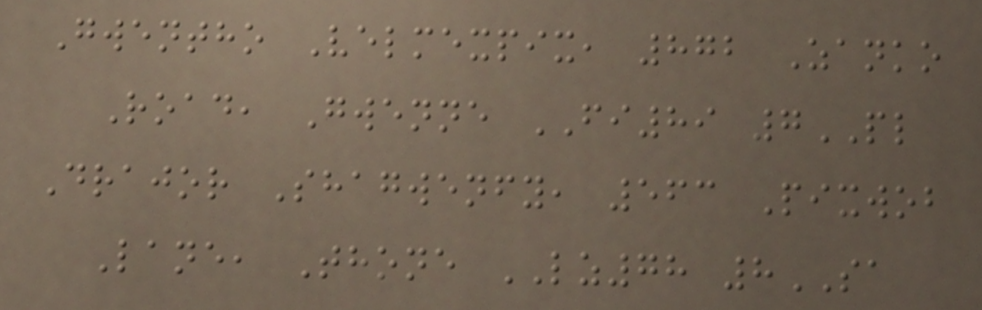Gwentho Velmexpix, 872 Zanko
Road, Gwenne FI89 7PL
Drajor Shagwenfy, 563 Pixwob
Lane, Thone LZ78 8SA
